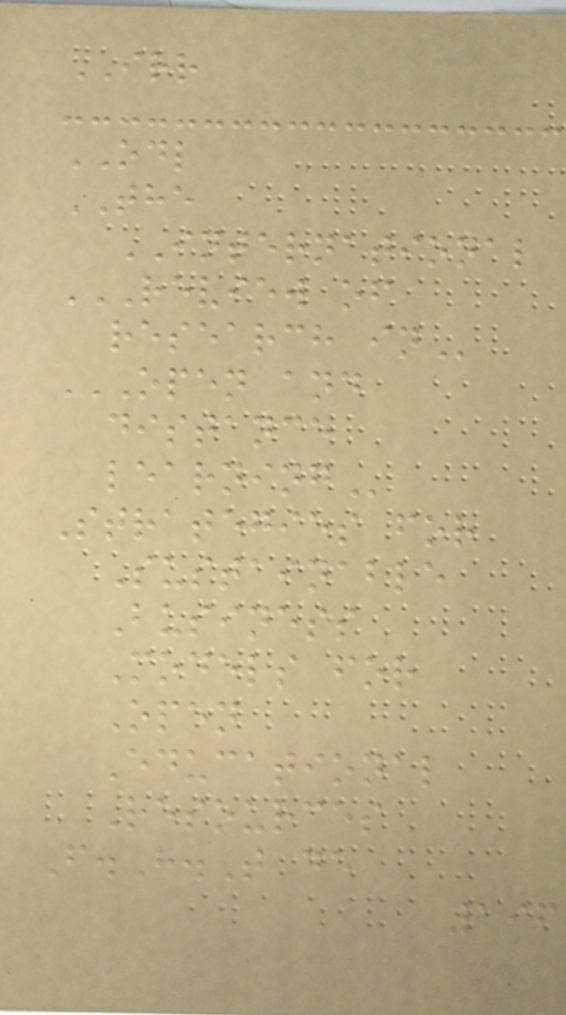IRR
ODL
THE
INTERNATIONAL
REVIEW OF
RESEARCH IN
OPEN AND
DISTANCE
LEARNING
Strategies for
Sustainable
Business
Models for
Open
Educational
Resources
F.H.T de
196
